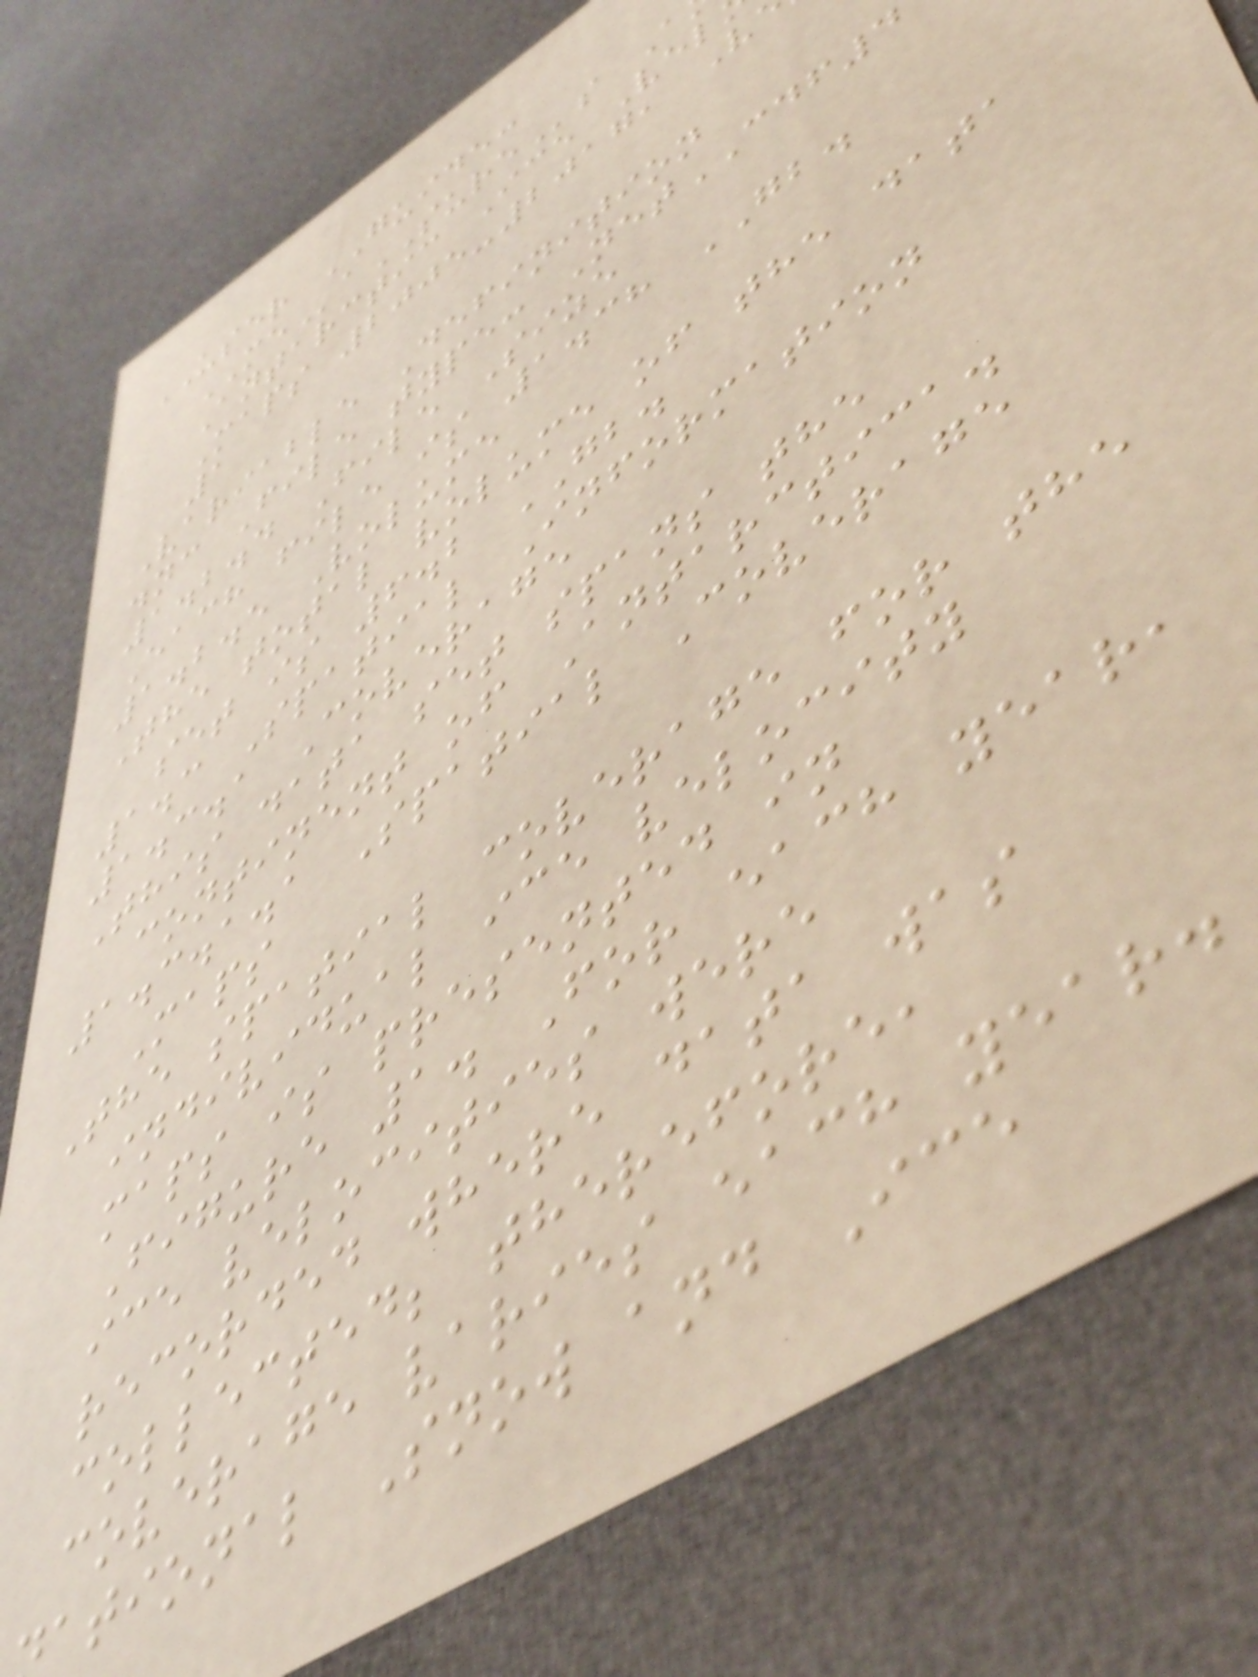USER GUIDE:
MEaSUREs A
Antarctic Ice Vel
Maps 2005-2017, V
1
Variable Definition
.nc File type: NetCDF4
1.2.4 File Size
Each file is 1.38 GB.
1.2.5 Volume
The total volume of the data
set is 6.2 GB.
1.3 Spatial Information
1.3.1 Coverage
This data set spans the
continent of Antarctica.
1.3.1.1 Spatial Coverage
Maps
The spatial coverage for the
individual ice velocity
maps is presented in
Figure 1. For each year,
ice velocities were
recorded where data was
collected; therefore,
coverage varies each year.
ational Snow and Ice
